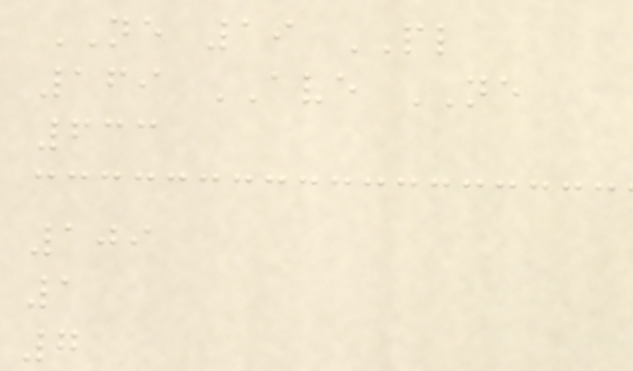NE 19 PL
169 AVE NE
633
109
1
7
